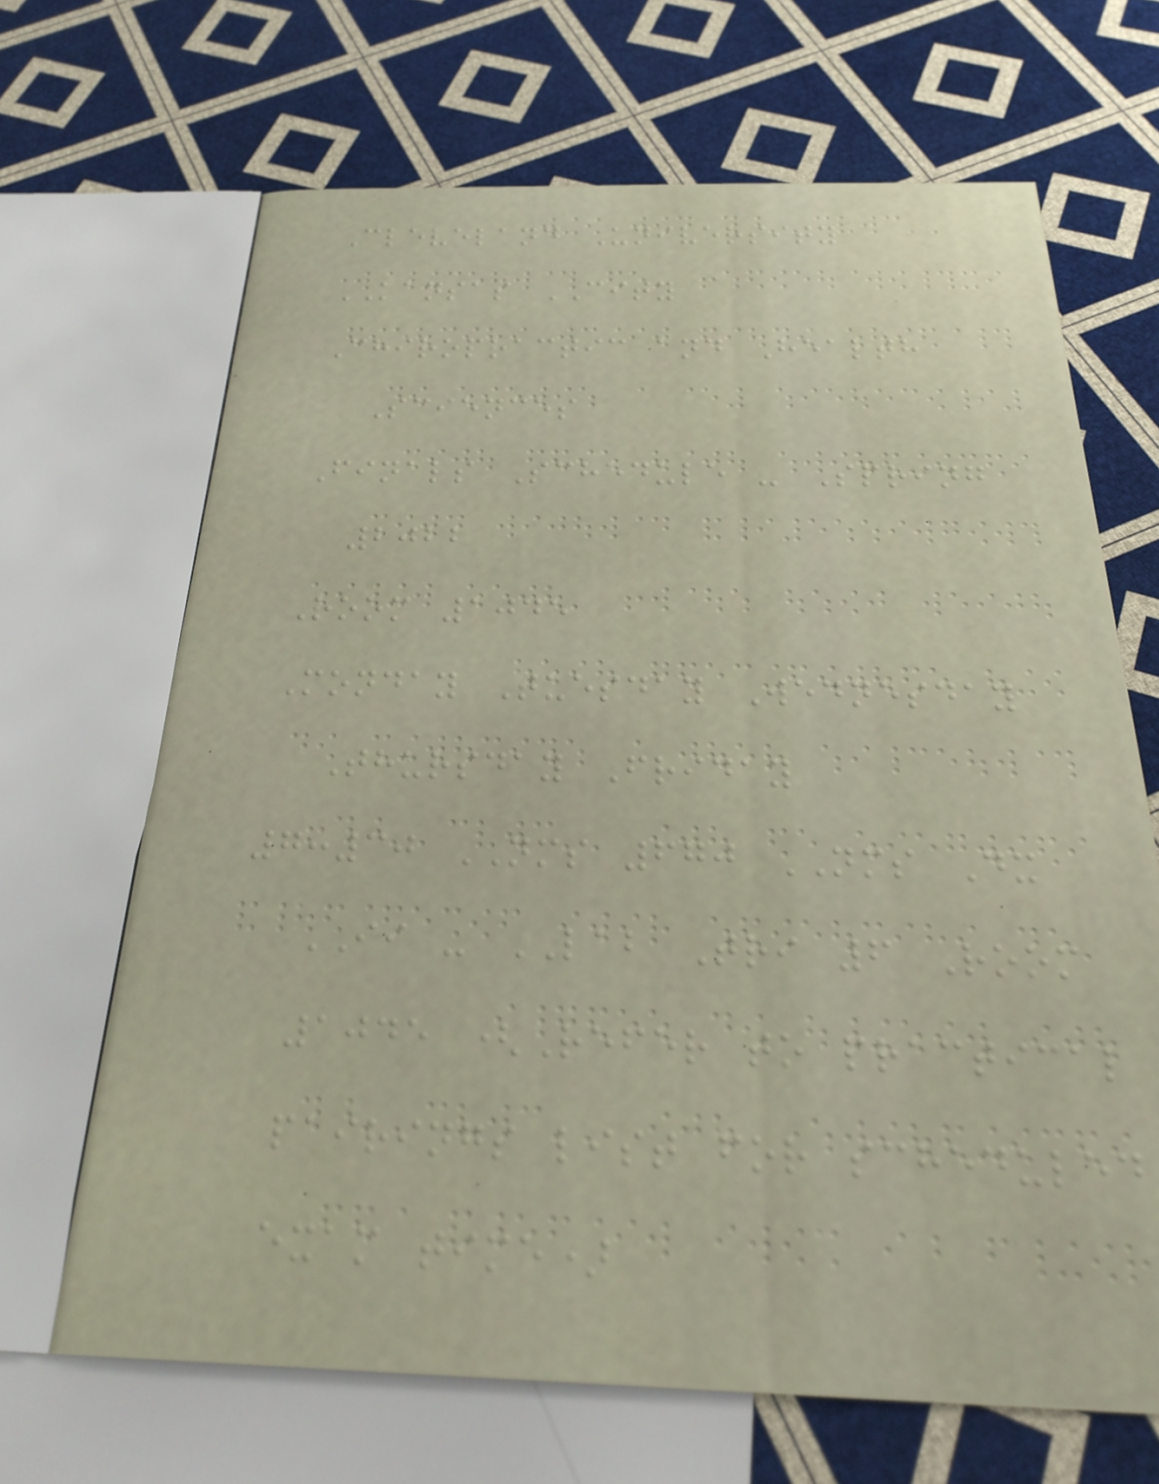Cleveland University
KANSAS CITY
Chiropractic and Health
Sciences
Finals Schedule - Spring
2022
Room 1045
Monday Tuesday Wednesday
Thursday Friday
7:30 NMS 670 NMS Dx
II - LAB Tri 6 Room
1045 (Refer to practical
pairings list for scheduled
exam time)
